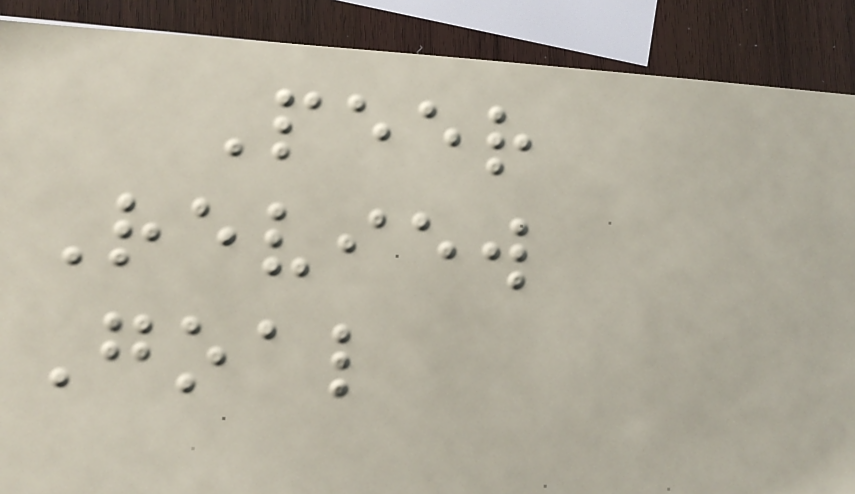Peer
Review
Goal
